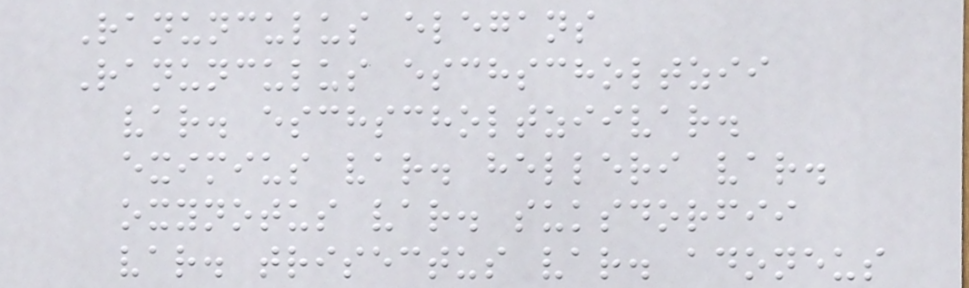Ranunculus elegans
Ranunculus eschscholtzii
var. eschscholtziivar.
eximius var. helleri var.
oxynotus var. suksdorfii
var. trisectus var. adoneus
